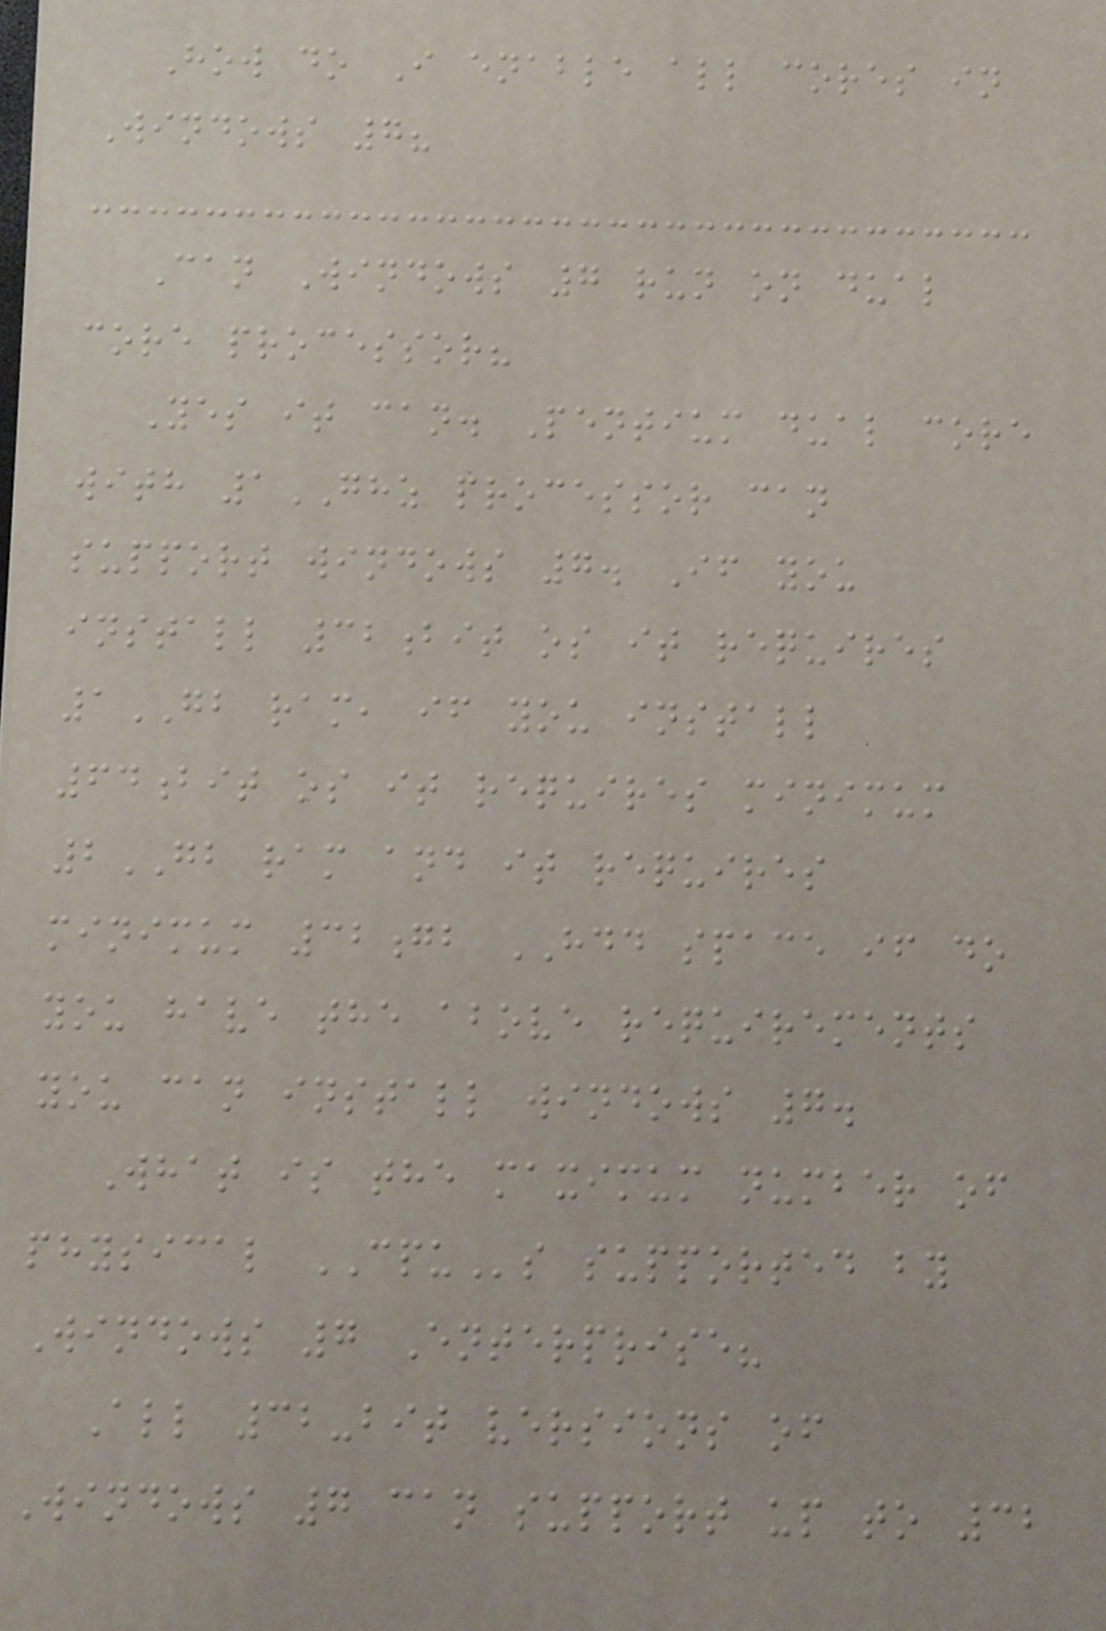How do I enable all cores in
Windows 7?
Can Windows 7 run on dual
core processor?
Yes it can. Pentium dual core
with 1GHZ processor can
support windows 7. If you
install 32bit os it requires
1GB ram, if you install
64bit os it requires minimum
2GB ram and it requires
minimum 32gb HDD space if do
you have the above requirements
you can install windows 7.
What is the maximum number of
physical CPUs supported by
Windows 7 Enterprise?
All 32-bit versions of
Windows 7 can support up to 32
